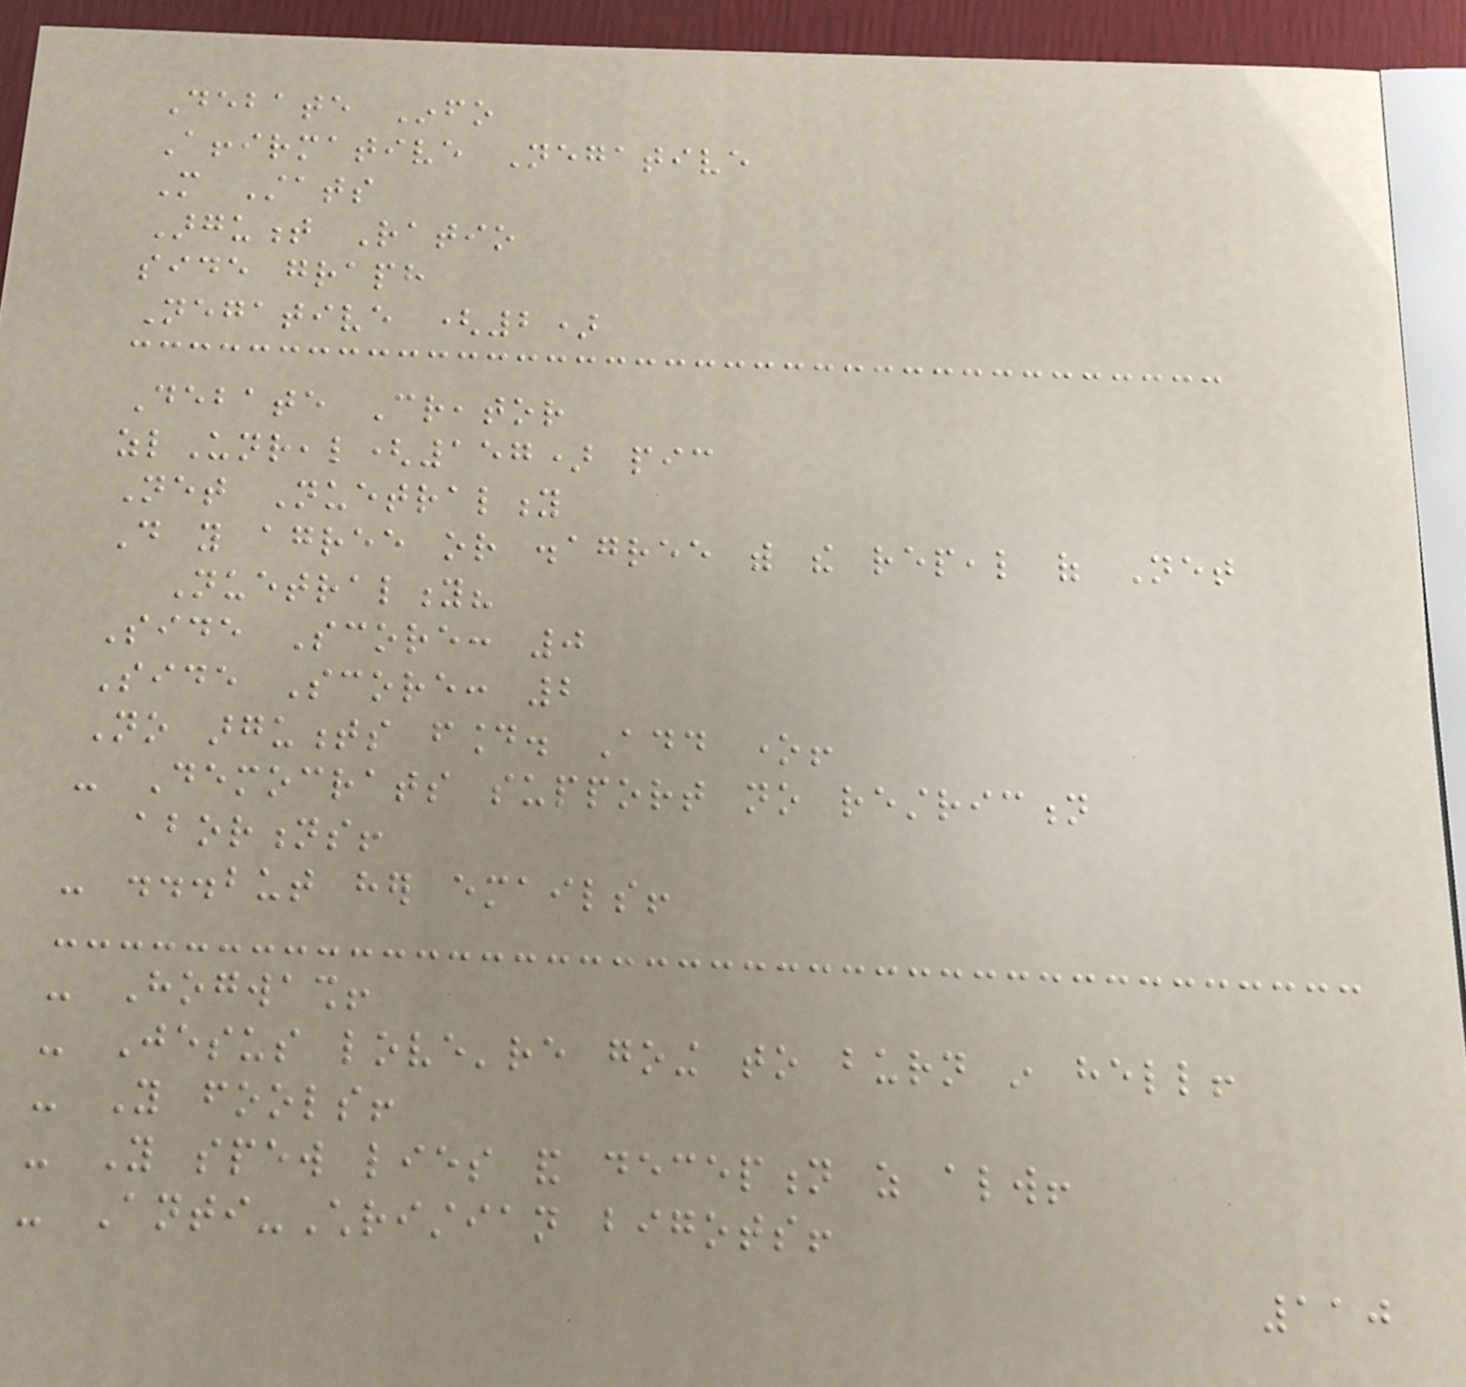Debate Info
Affirmative Negative
More Stats
Argument Ratio
side graph
Negative (2)
Debate Creator
zlUnreal(157) pic
Net Nuetrality
Do you agree or disagree with the repeal of Net
Nuetrality?
Side Score: 0
Side Score: 2
No arguments found. Add one!
- Democrats support no restriction
abortions!
- ...but her emails!
- Hogwash!
- Jesus love're going to burn in hell!
- You fools!
- You spew lies and deception as always!
- Anti-Christian bigots!
110
